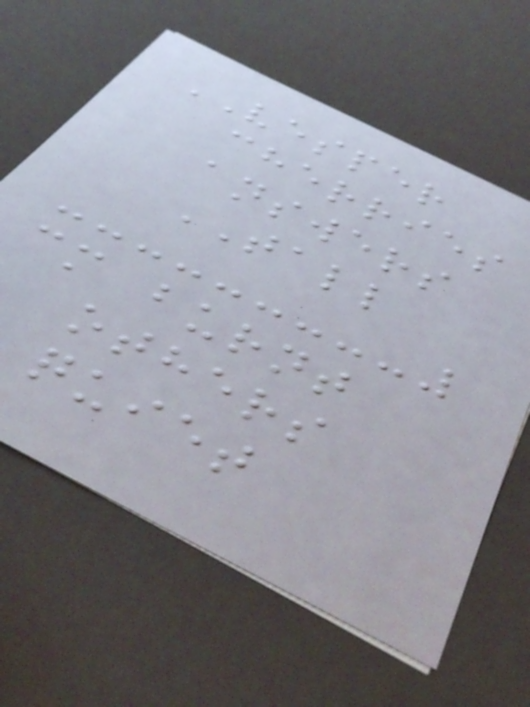VESPER
cherries
answers
TALL
cm burnt
others
quiet
